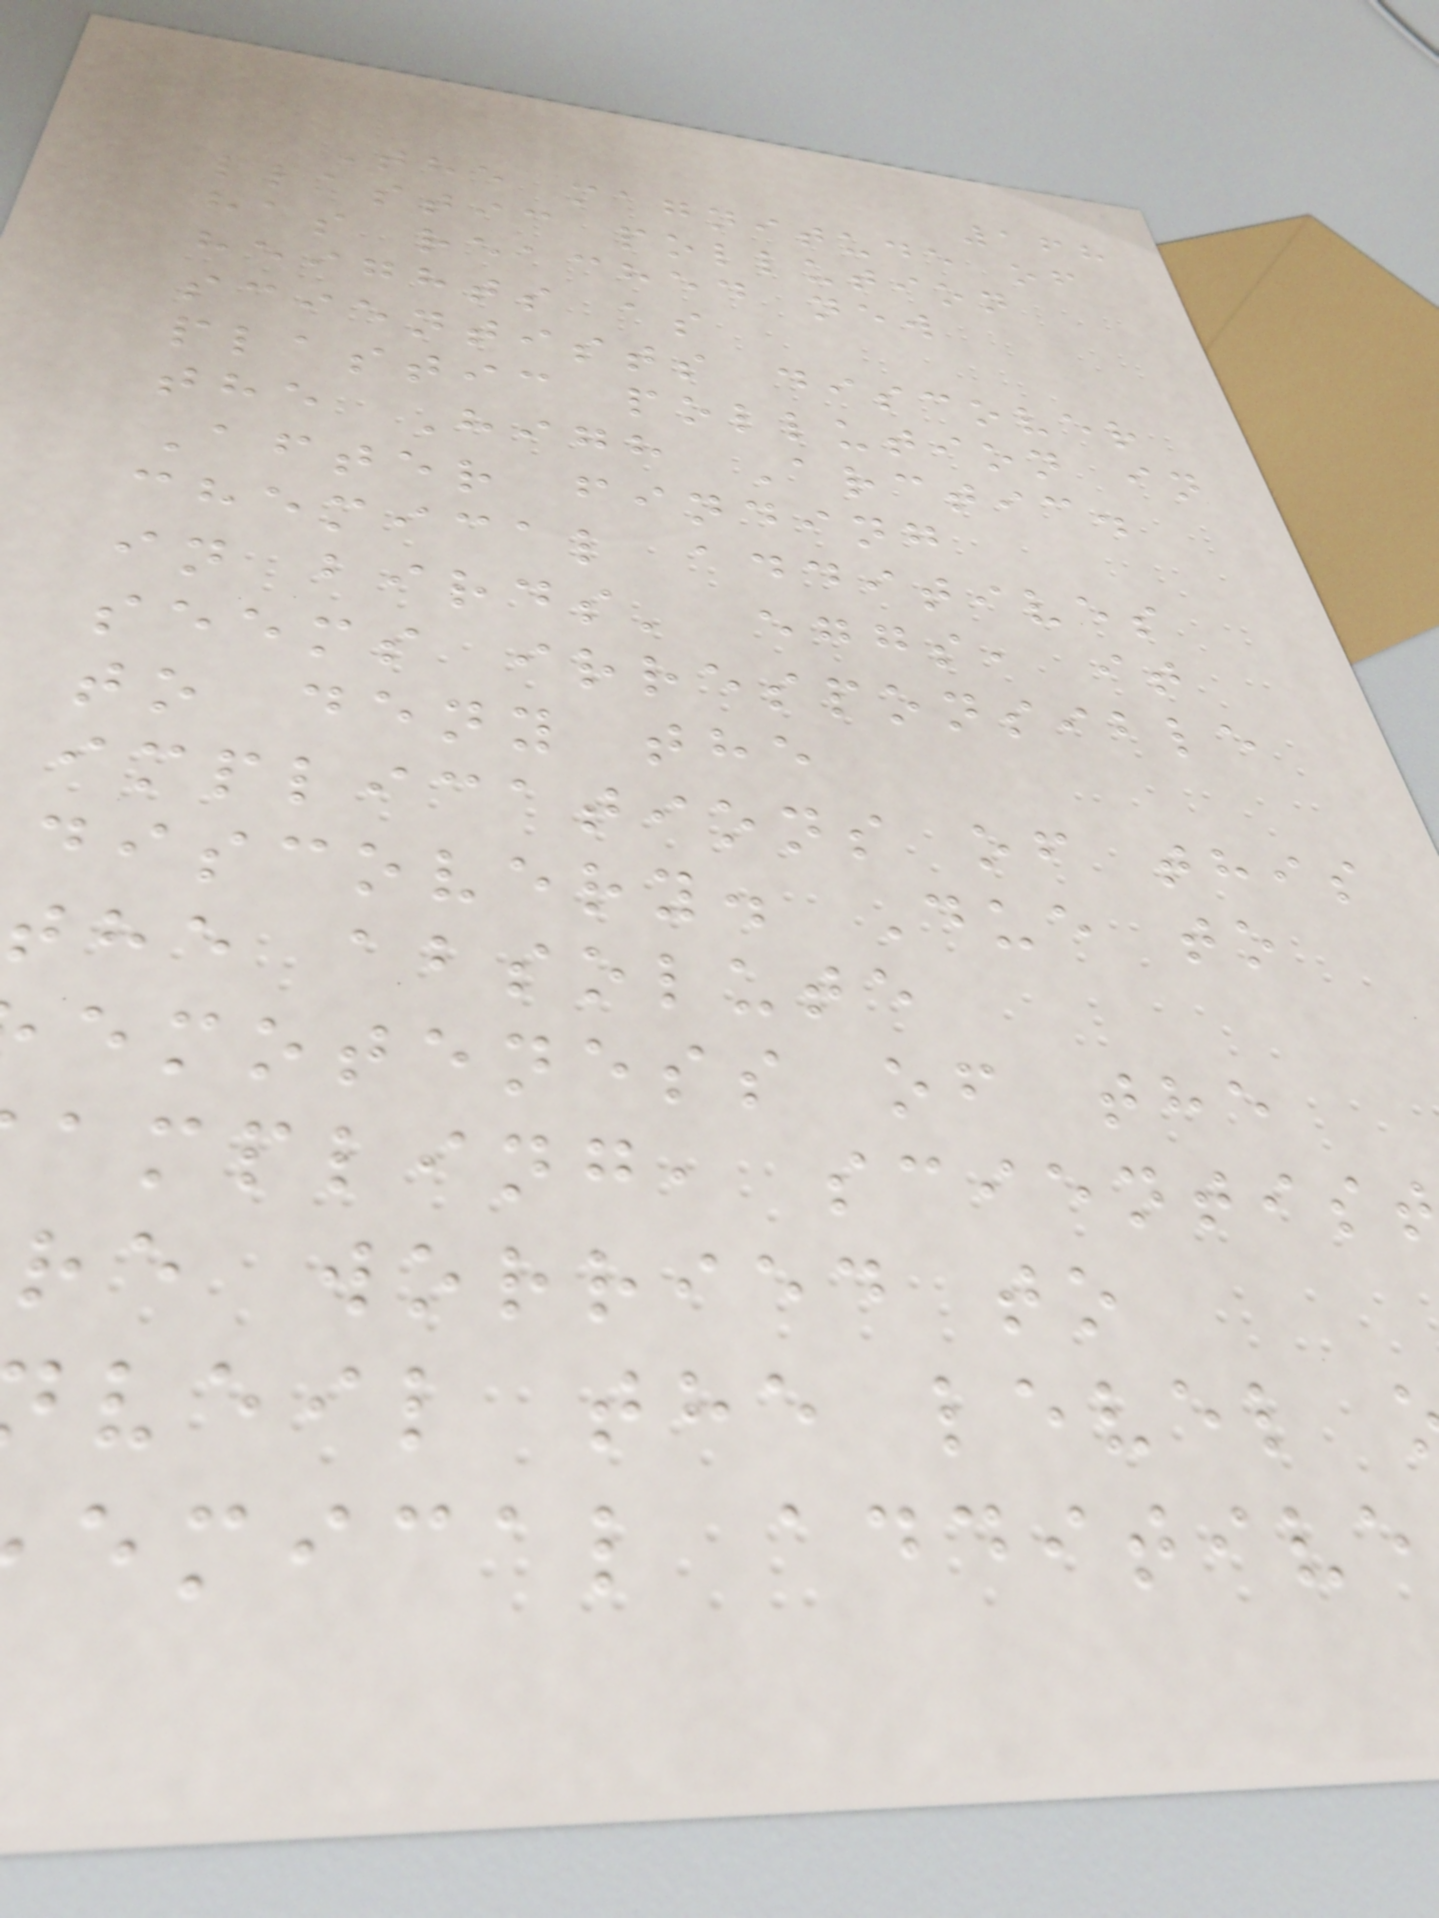168
The magnitude of
plastic pollution
has reached new
heights as
scientists discover
plastic pollution in
the High Arctic.
After finding
chemical additives
in birds' eggs, it
seems irresponsible
to deny the
implications of this
discovery. Due to
the absolute
emoteness of the
ampling, scientis
re worried to
veil the level
emical additive
